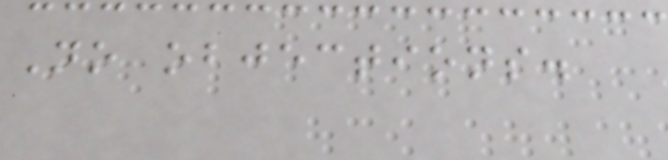No objections.
